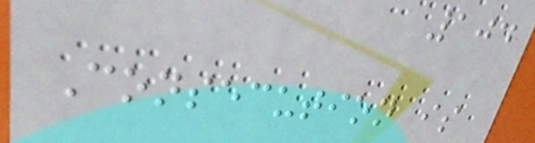104
Consecution is
